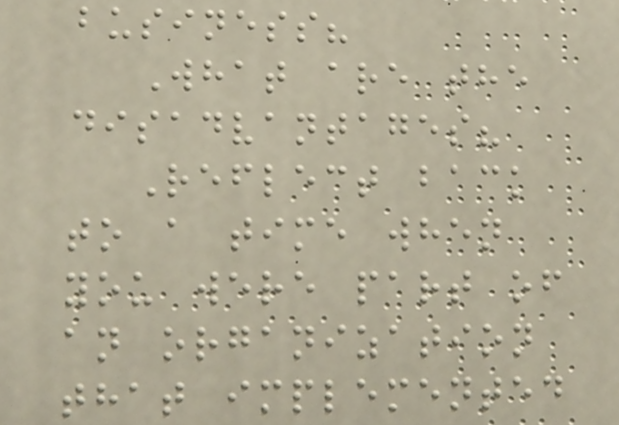business?
What are the
disadvantages?
Reflect back
to a time when
you were part of
an organization
that implemented
